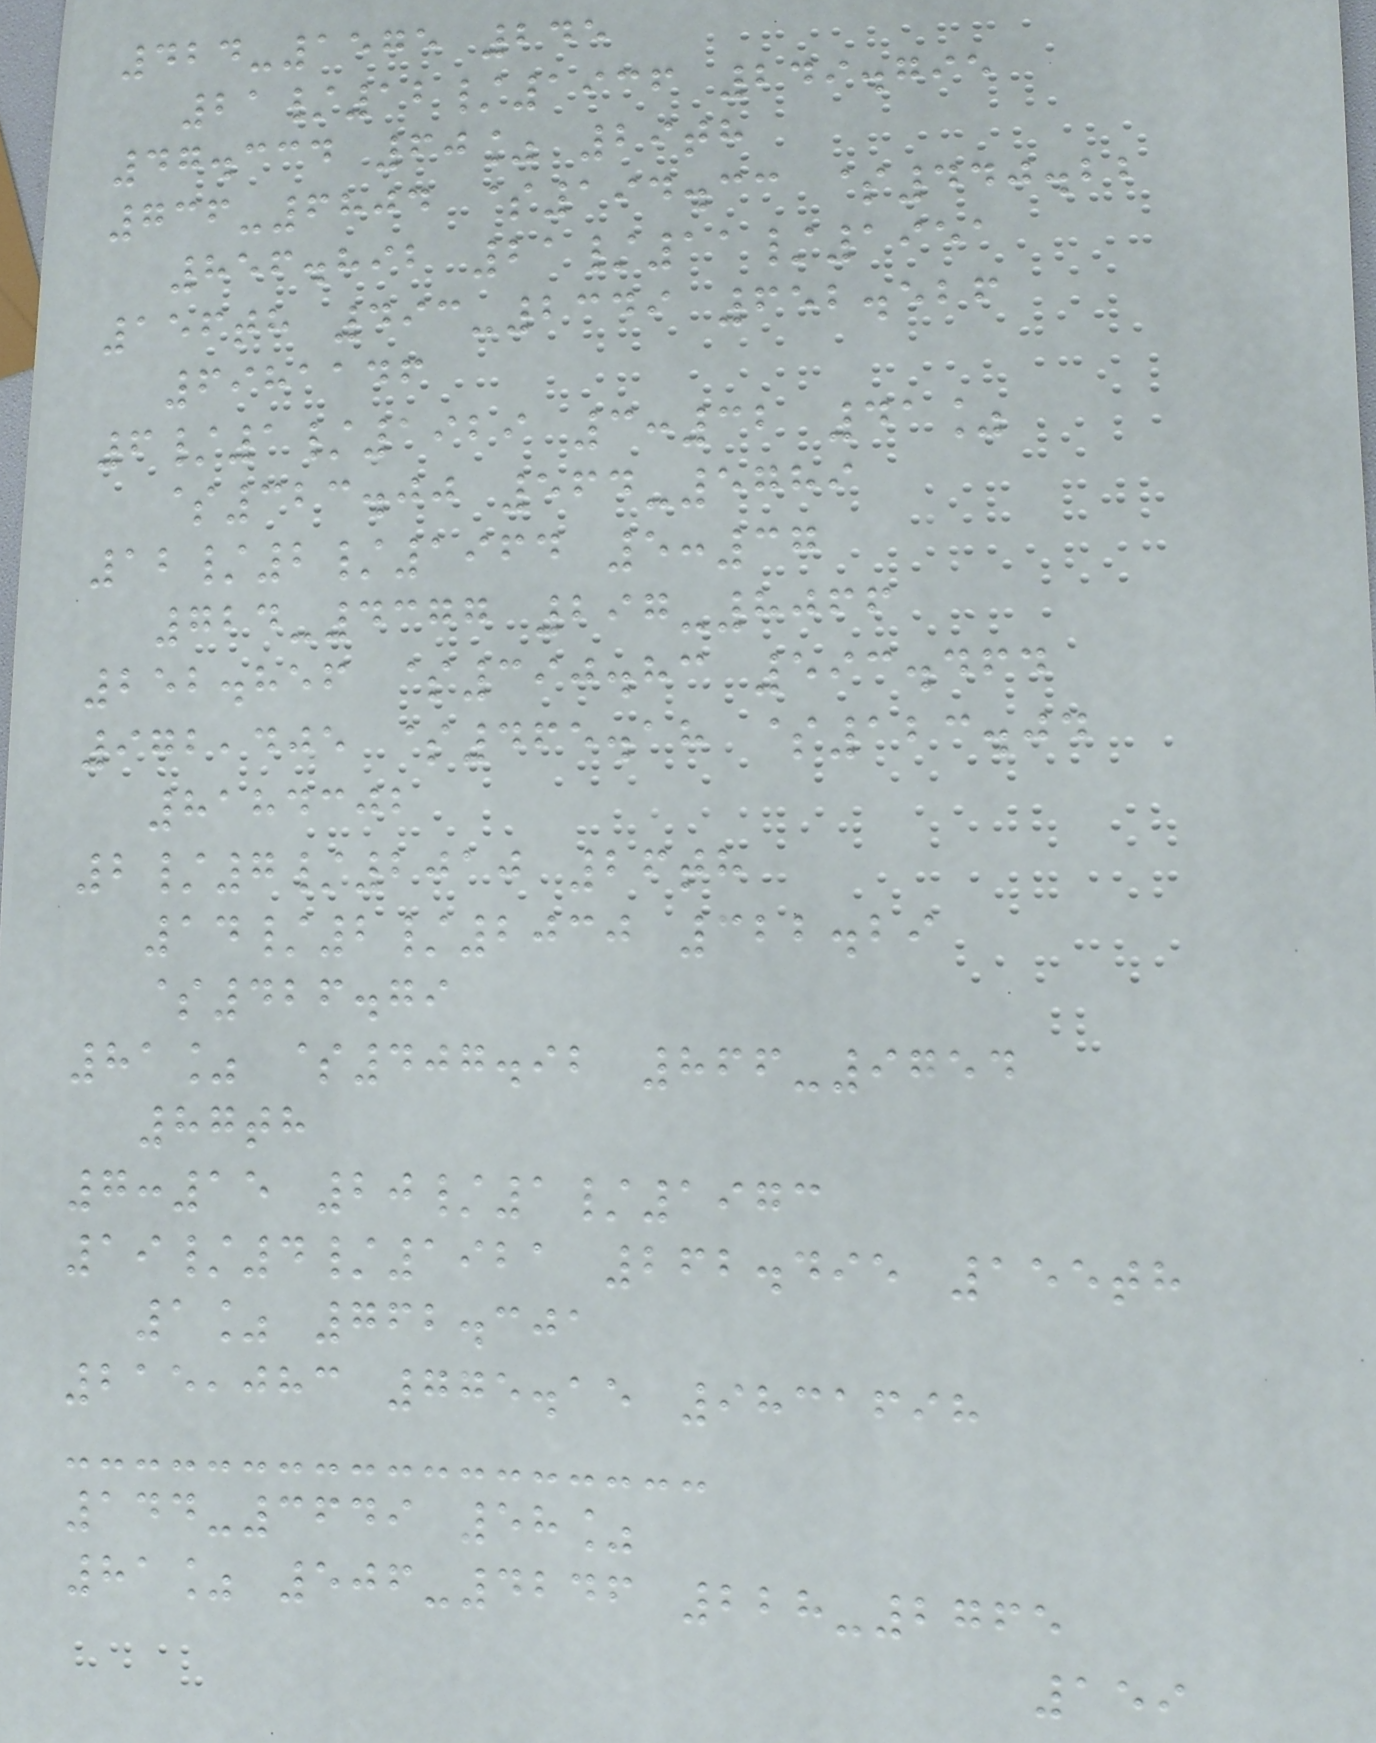424-1575 245
21/12/1936 249.795
47.334 60% 29th
736-6804 $194.33 $440.22
856.892 21/11/1951
156th 493-2349 652.526
6981146
6/1/1929 3:32 41%
$323.00 564-5789
12/2/1964 5:37
724-4377 297-8066
252.856 $390.83 593.464
972,405 $465.18 $123.04
8184302
2/7/2010 26th
14/2/2030 322.29
$426.79
81% $407.92 866-9754
87th
7:15 20/1/1973
19/4/1921 262.495 155th
1% 762.301
215,083 775.15 9831698
144-3649 58%
81% 506-4246 228-2765
159
